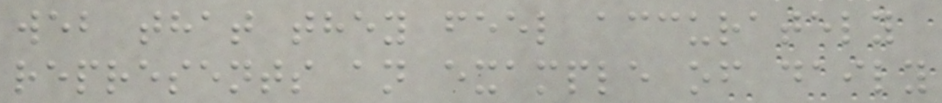web that they feel accurately
represents an example of daily
